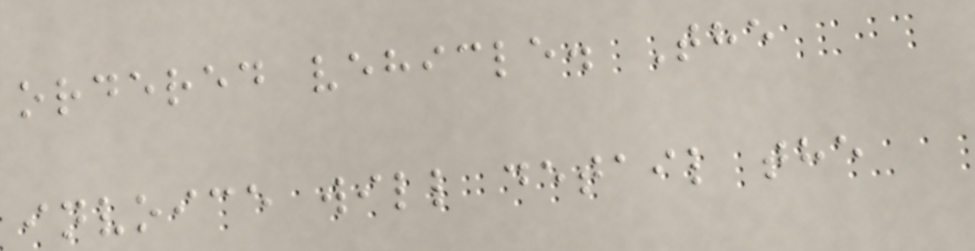ordered vehicle. The
invoice will detail the
